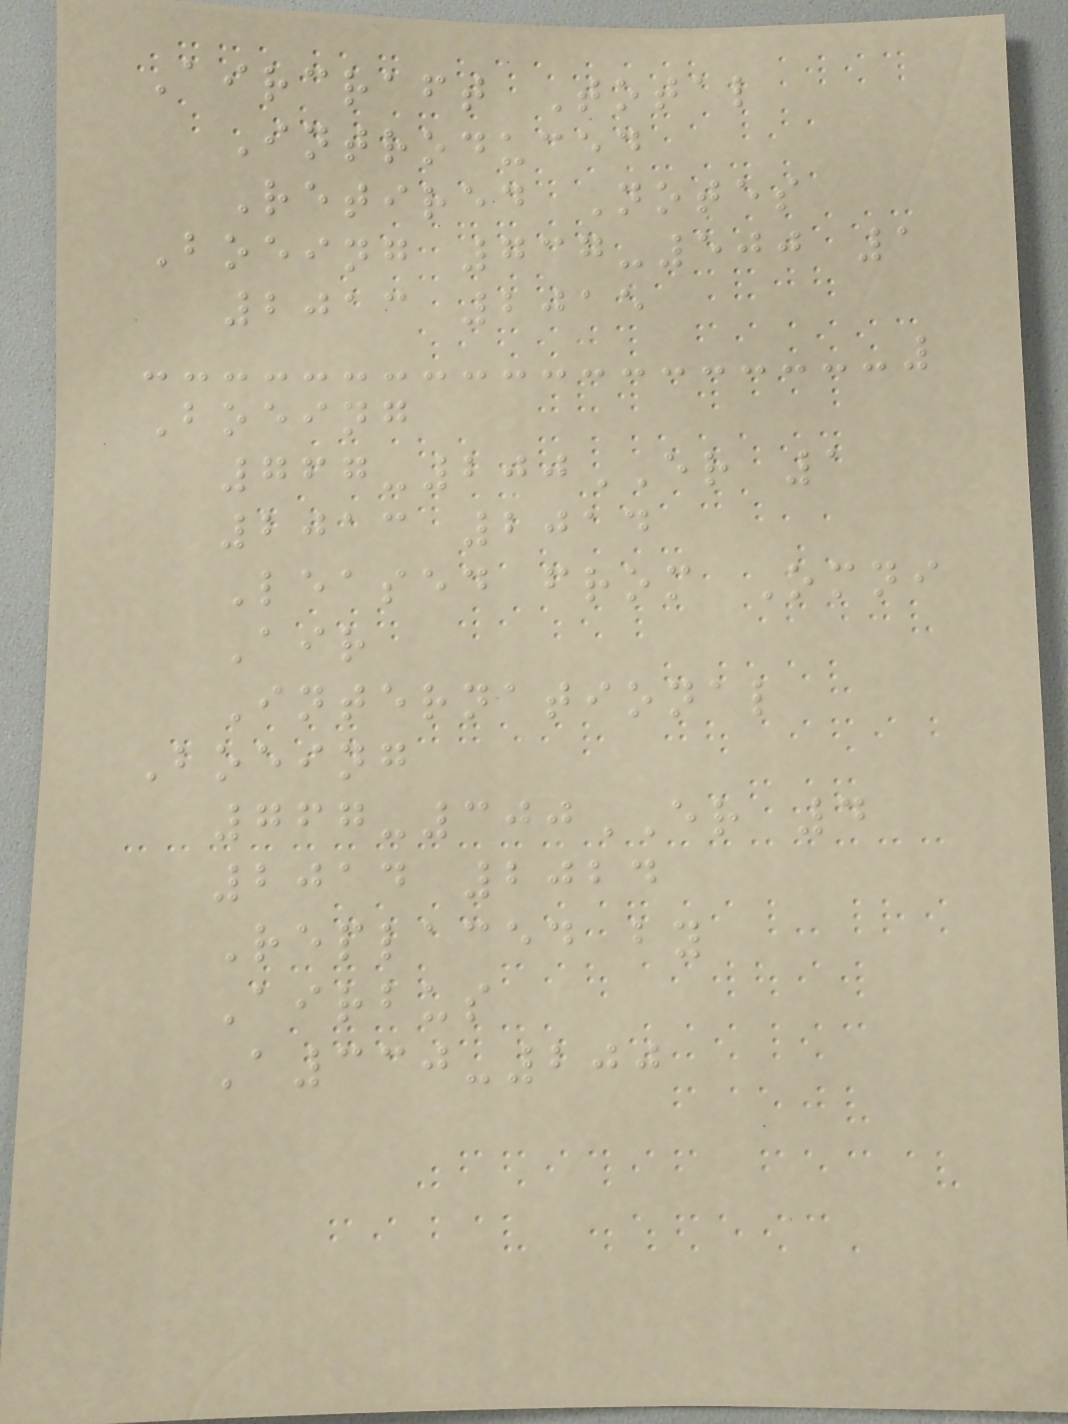Aircraft Total
Introduced
Retired Notes
Boeing 737-500 1
2013 2015
Boeing
767-200ER 1
2013 2014
Leased from Omni
Air
International
Boeing
767-300ER 4
2014 2024
Replaced by
Airbus
A330-200
